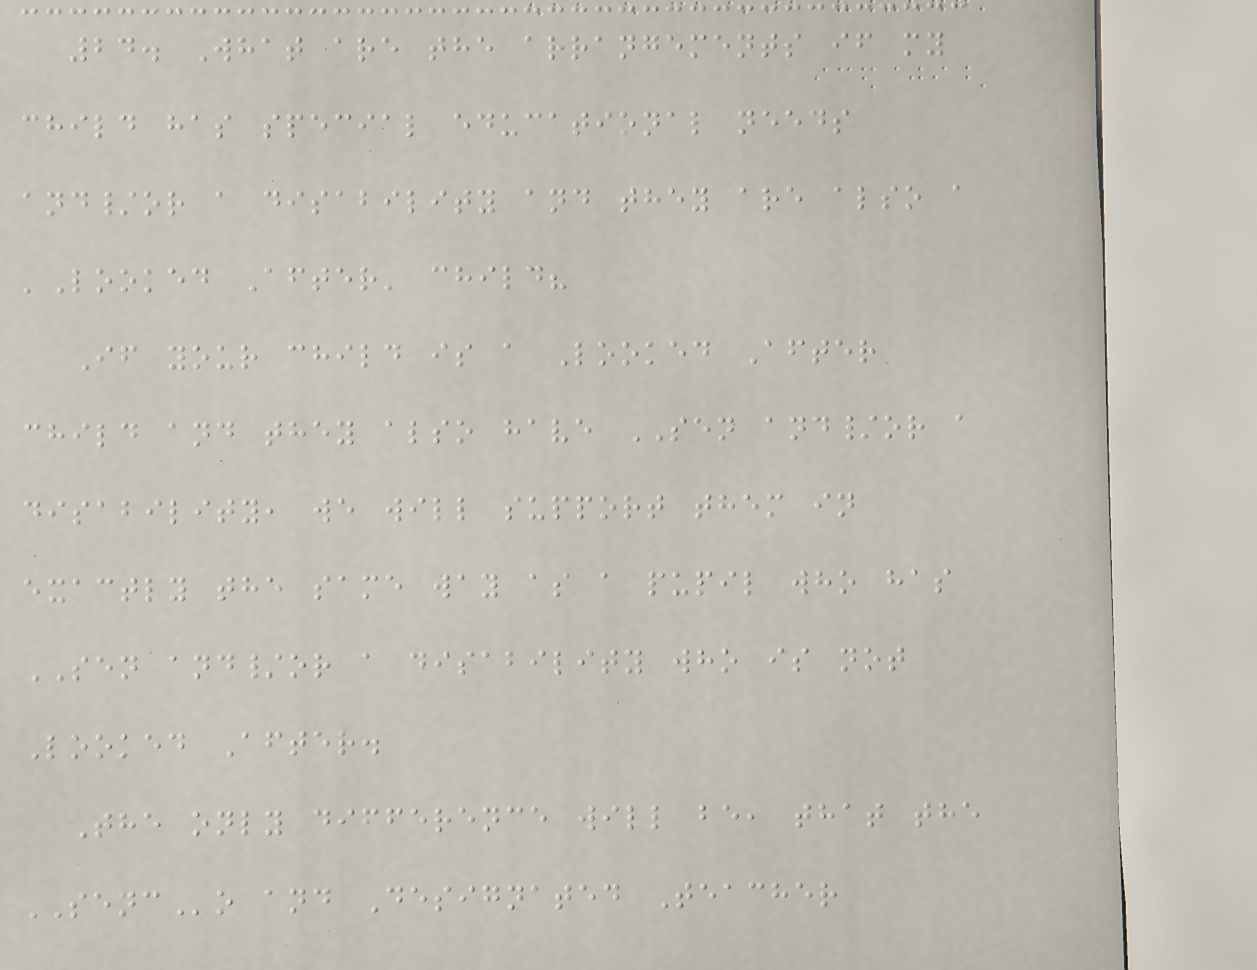24. What are the arrangements if my
child has special educational needs
and/or a disability and they are also a
'Looked After' child?
If your child is a Looked After
child and they also have SEN and/or a
disability, we will support them in
exactly the same way as a pupil who has
SEN and/or a disability who is not
Looked After.
The only difference will be, that the
SENCo and Designated Teacher
